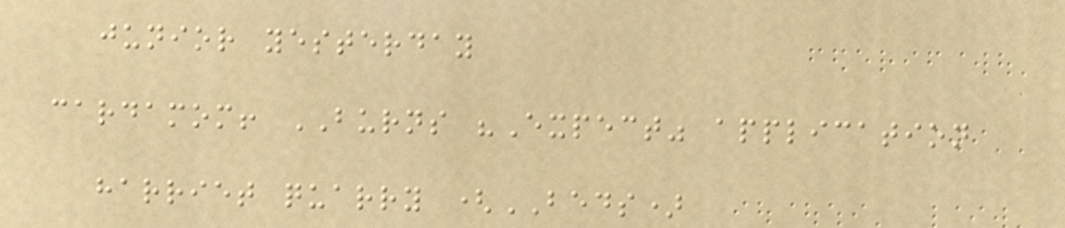junior yesterday
cardamom! BURNS "Expect" application
harriet quarry (BEDS)
